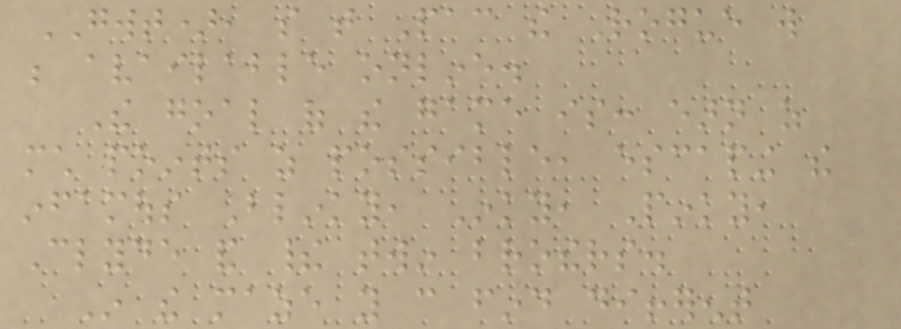GWT), so that Pac the Rogue will
be available online.
The goal of the game is: earn as
much points as possible, escaping the
infamous Blinky, Inky, Pinky,
Clyde and their twin brothers.
In the maze you can find different
